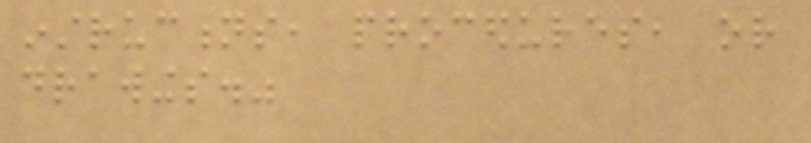instructions, procedures, or
drawings."
